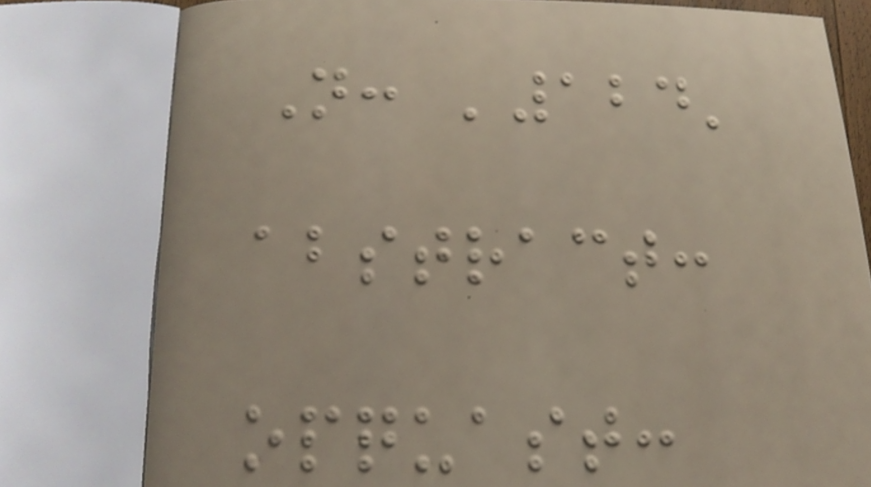N: '124'
abstract:
opquast:
